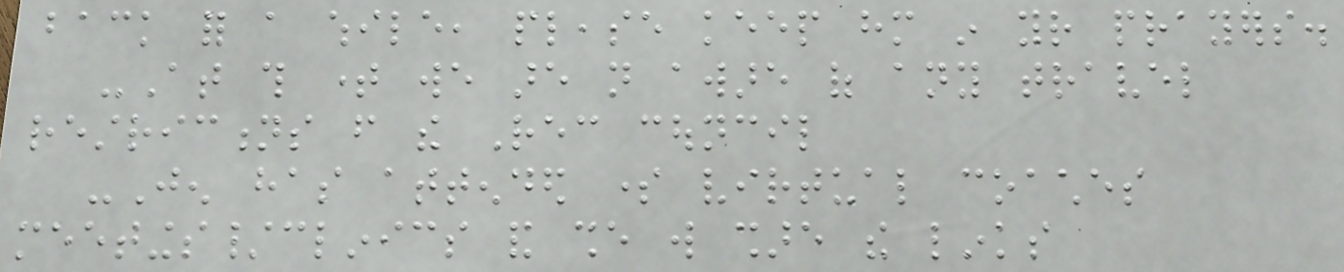back for a while, please keep him in your prayers.
-At this time we are not aware of any travel
restrictions from the Rec council
-Jen has attended some virtual coaches
meetings/clinics and she will share the links
